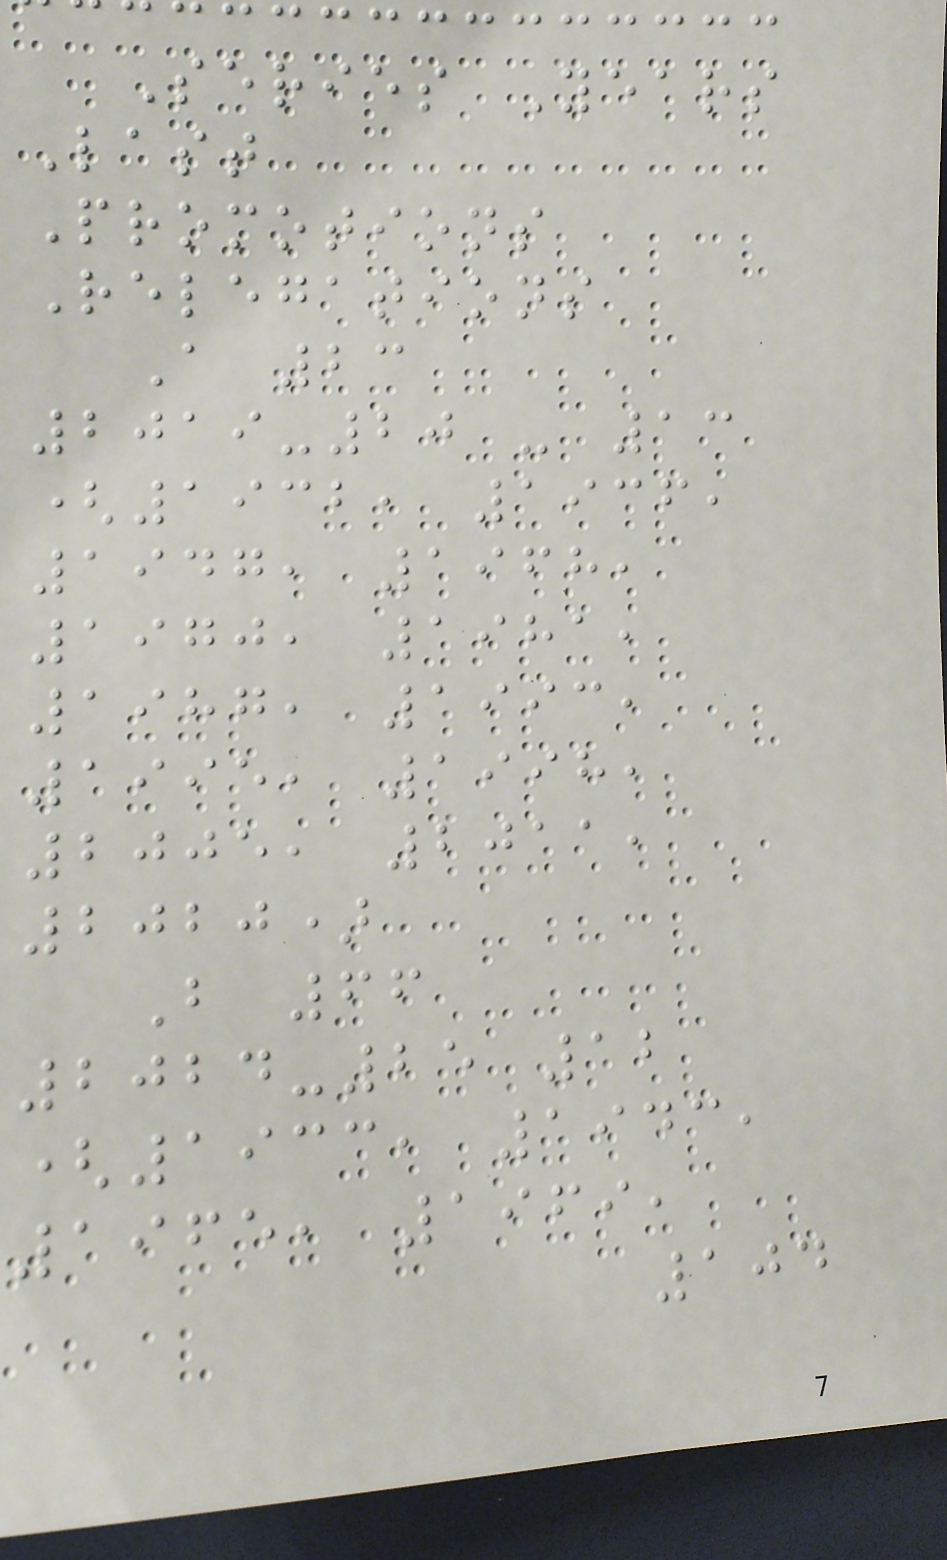Series Years
Last
Promotions
Relegations
A 23
2019-20 - 13
(1932, 1936,
1947, 1968,
1970, 1981,
1987, 1993,
1995, 1998,
2005, 2011,
2020)
B 66
2024-25 12
(1933, 1943,
1965, 1969,
104
